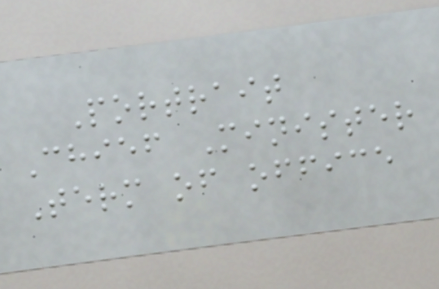Portrait
Chief Minister
Term of office
